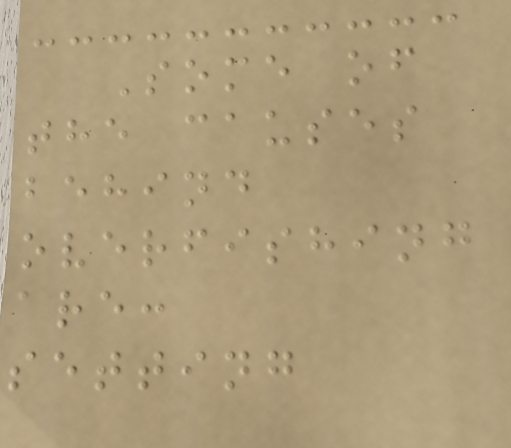Some of
the causes
behind
overfishing
are:
setting
